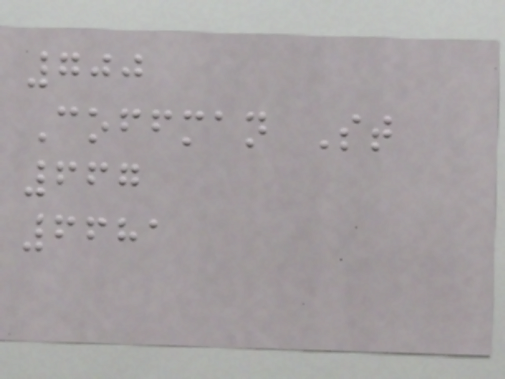700
Coffman St
667
6681
